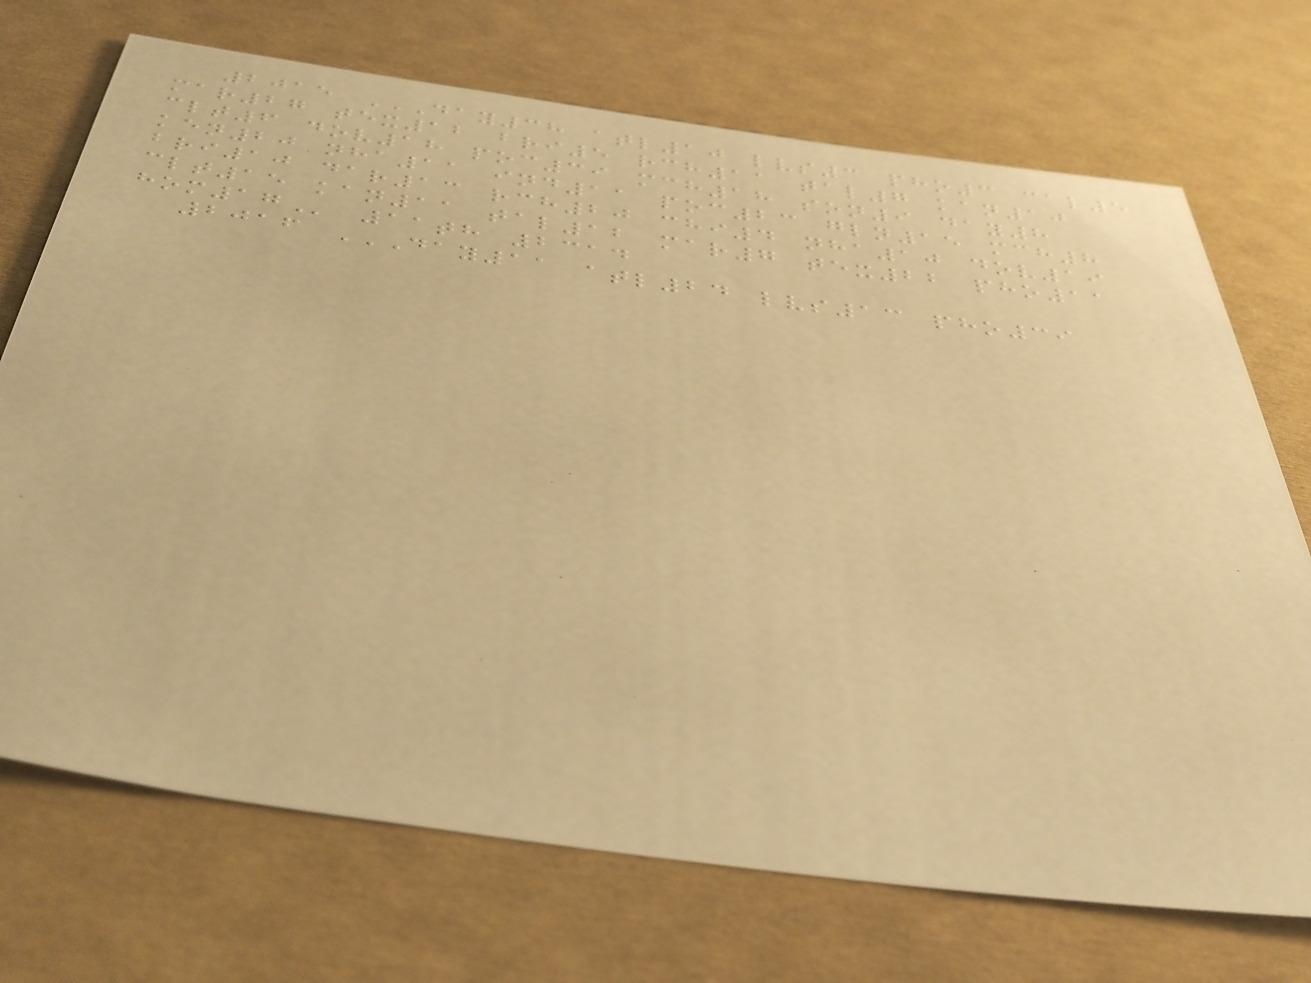2015 DAY38 ATL10 LVS3 PHO3 CAL5
MAR27 TEX12 BRI5 RCH11 TAL7 KAN10
CLT6 DOV18 POC39 MCH18 SON9 DAY8
KEN20 NHA11 IND11 POC23 GLN15 MCH8
BRI10 DAR13 RCH20 CHI4 NHA10 DOV19
CLT15 KAN11 TAL12 MAR7 TEX22 PHO11
HOM17 11th 2314
2016 DAY11 ATL24 LVS13 PHO39
